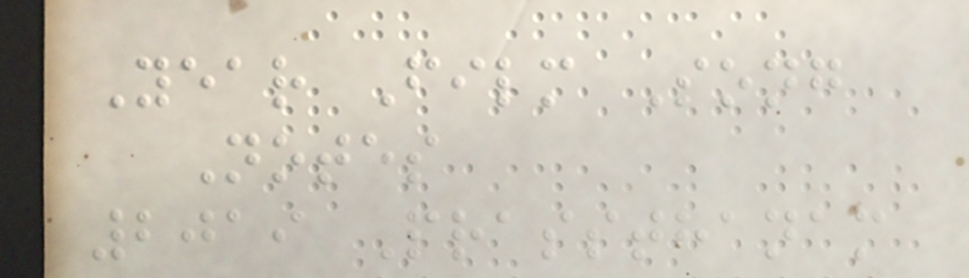Year Film Song
Notes
2019 Prassthanam
